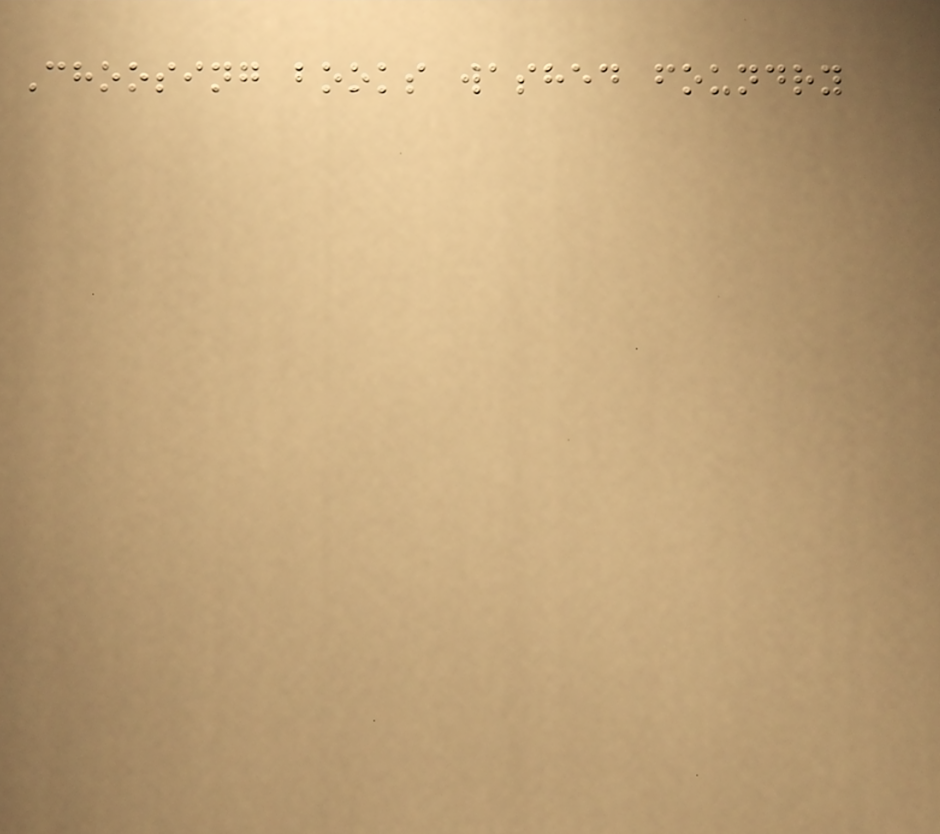Choosing books washed foundry
